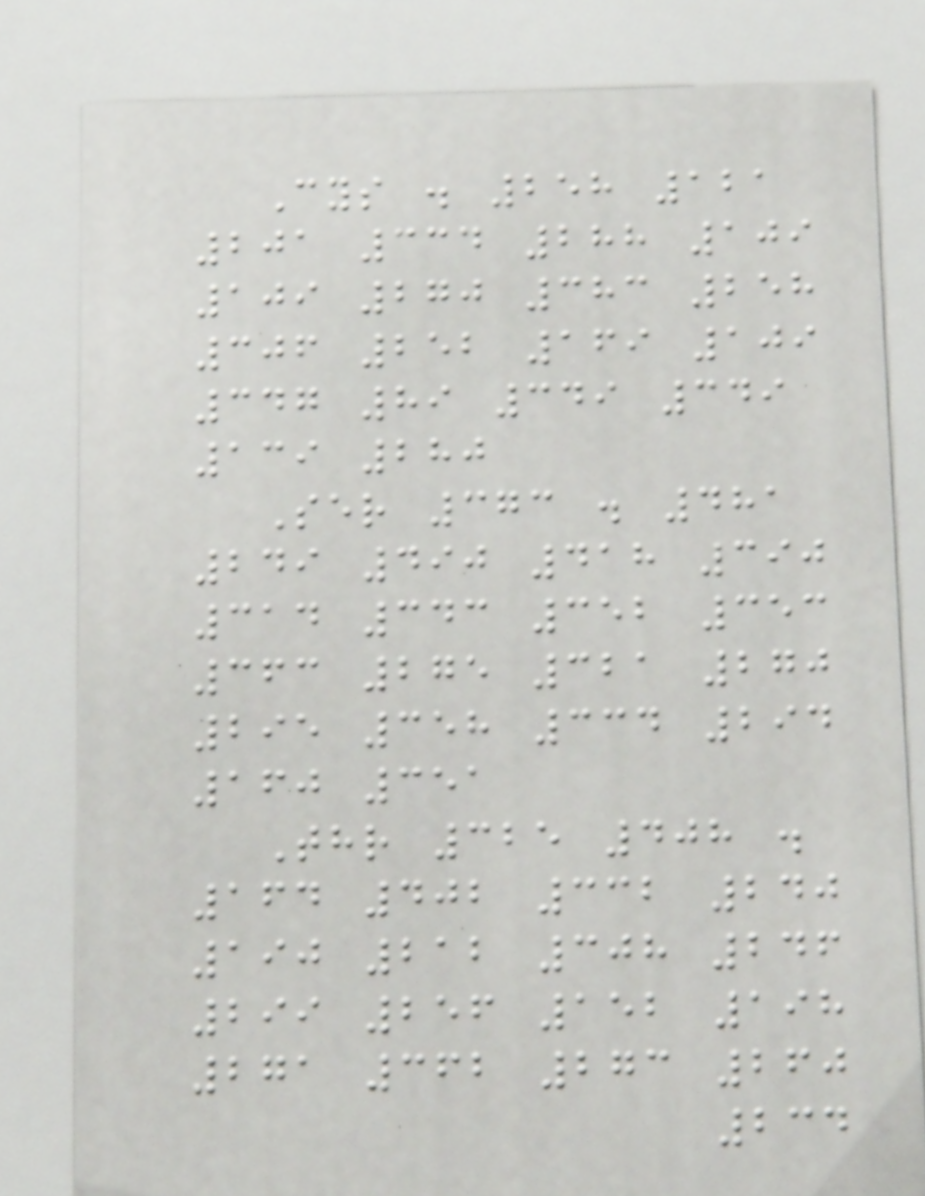Cys . 258 121
201 334 288 109
109 270 383 258
306 252 169 109
347 89 349 349
139 280
Ser 373 . 481
249 490 418 390
314 343 352 353
363 275 321 270
295 358 334 294
160 351
Thr 325 408 .
164 402 332 240
190 212 308 246
299 256 152 198
271 362 273 260
234
